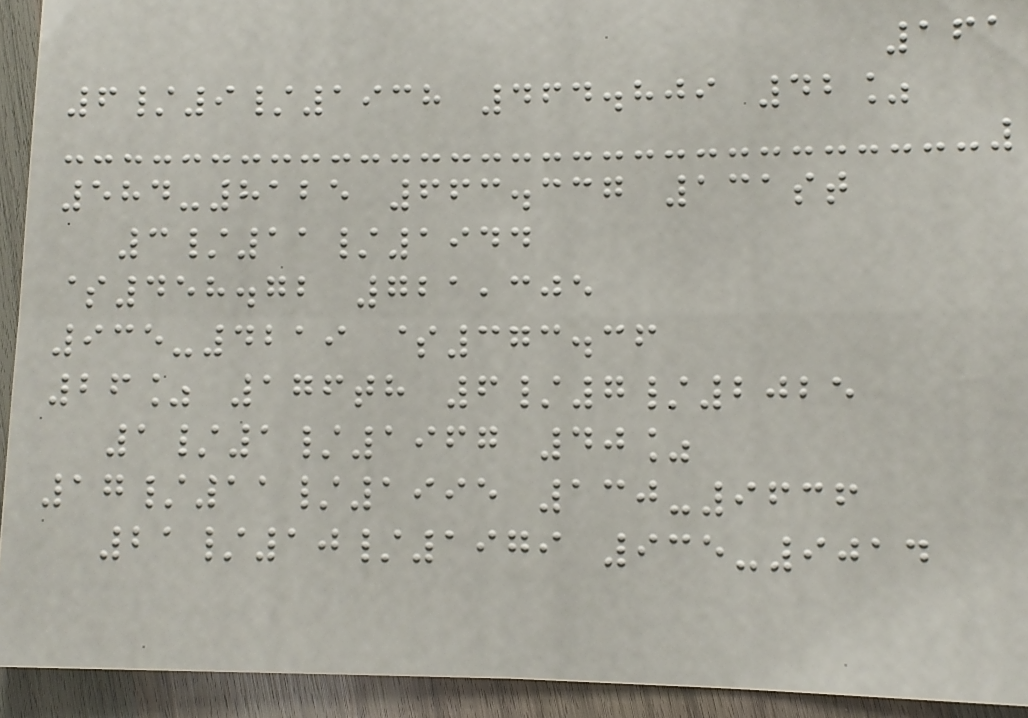161
6/9/1938 464.809 42%
584-8125 663.337 131st
3/11/1944
$458.72 721,305
935-4219 $373.36
26% 176th 6/7/2025
1/1/1967 40%
17/11/1995 130-9636
21/10/1979 935-9014
